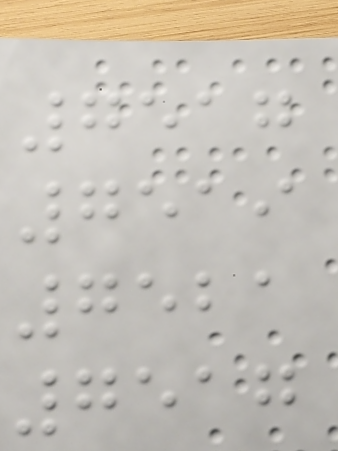7517
7519
7521
7517
